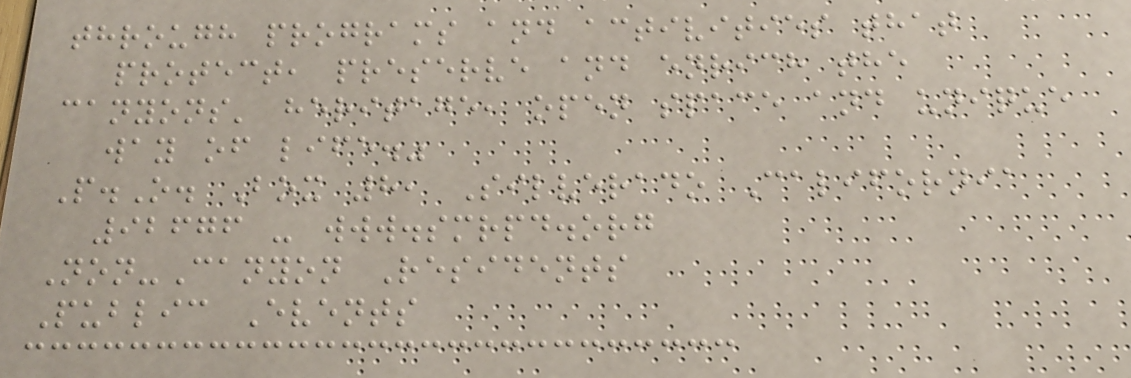through programs and activities that
protect, preserve and enrich the
canyons' heritage, open space and unique
way of life."
P.O. Box 8, Silverado California
92676 - www.smrpd.org
Non-Canyon Residents
Public Events
